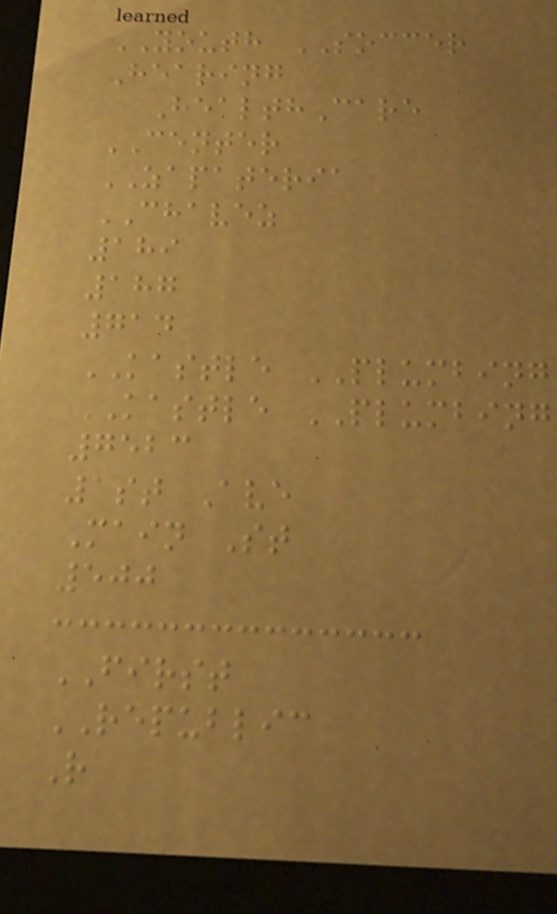YOUTH SOCCER
Hearing
HealthCare
CENTER
ZAPATERIA
CHAVEZ
189
187
714
KASTLE PLUMBING
KASTLE PLUMBING
7523
1st Ave
Main St
500
FIRST
REPUBLIC
R
